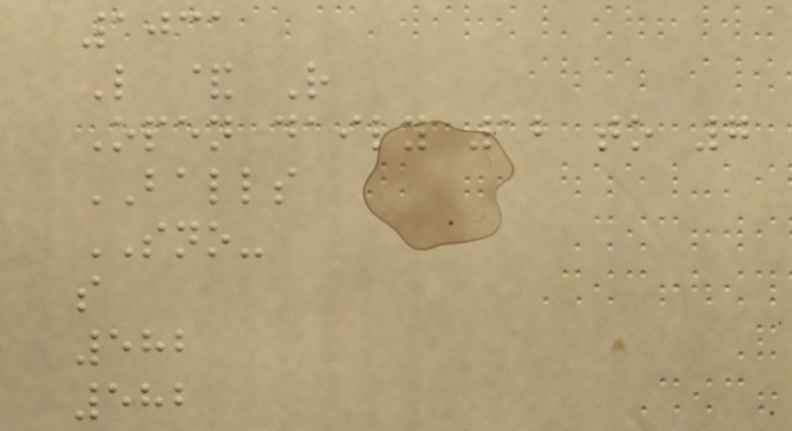1031
L & R
Open daily 12 to 7
BALLS
SNO-
s
582
582
